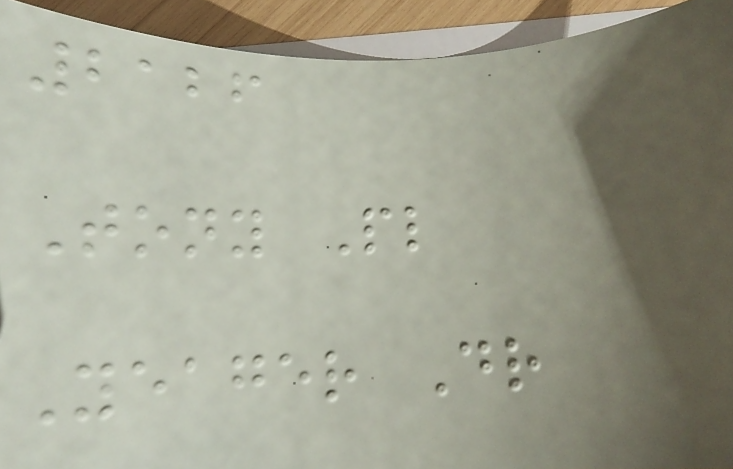2126
Tony Pl
Yeager Dr
